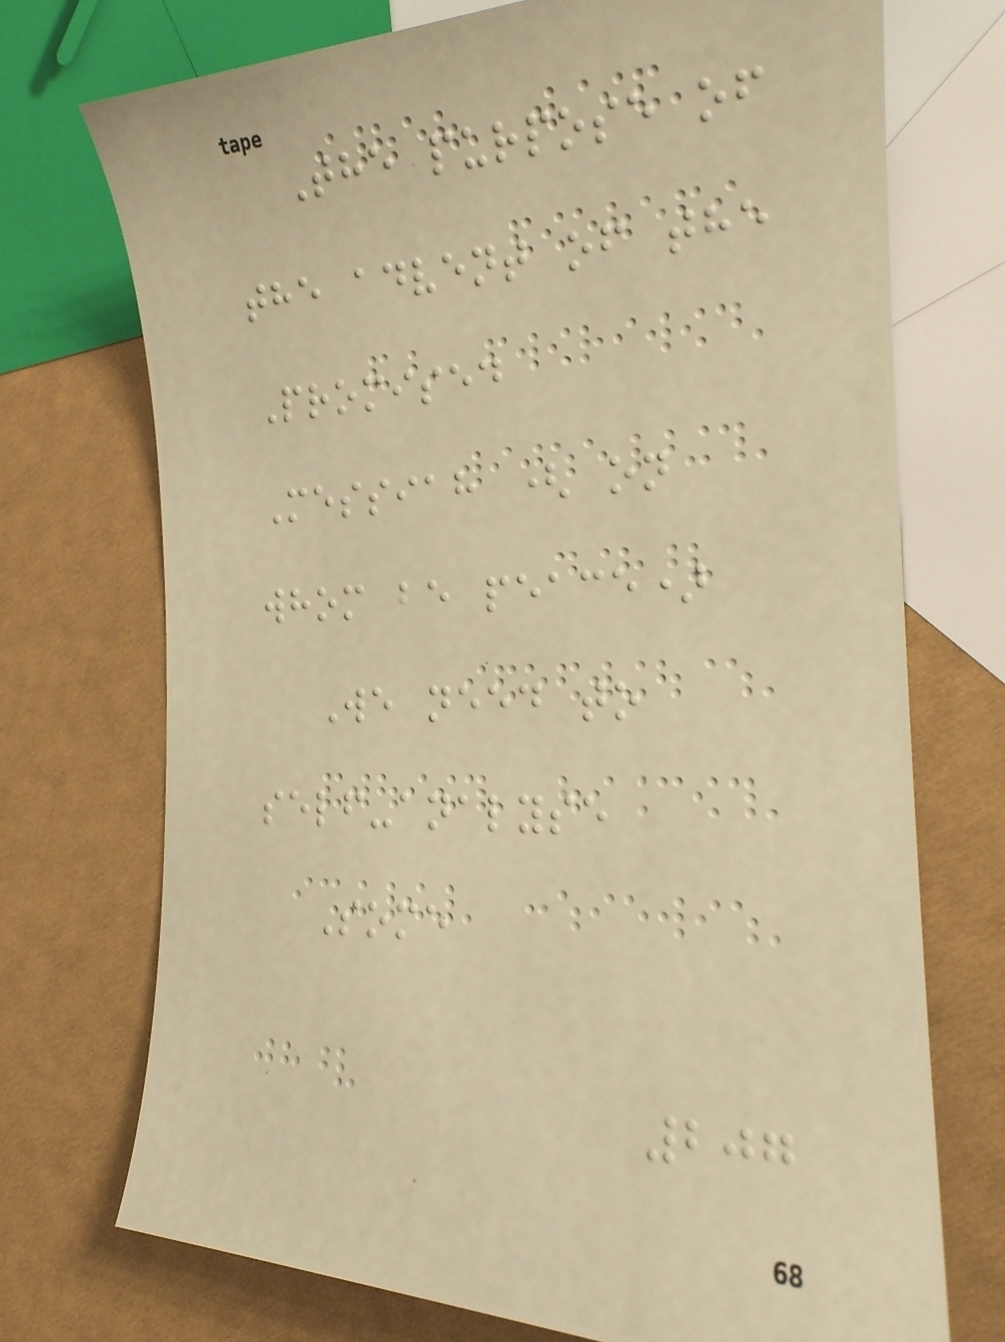The purpose of
the advent of the
Promised
Messiah ( on
whom be peace)
We need to
self-analyse
Some
207
